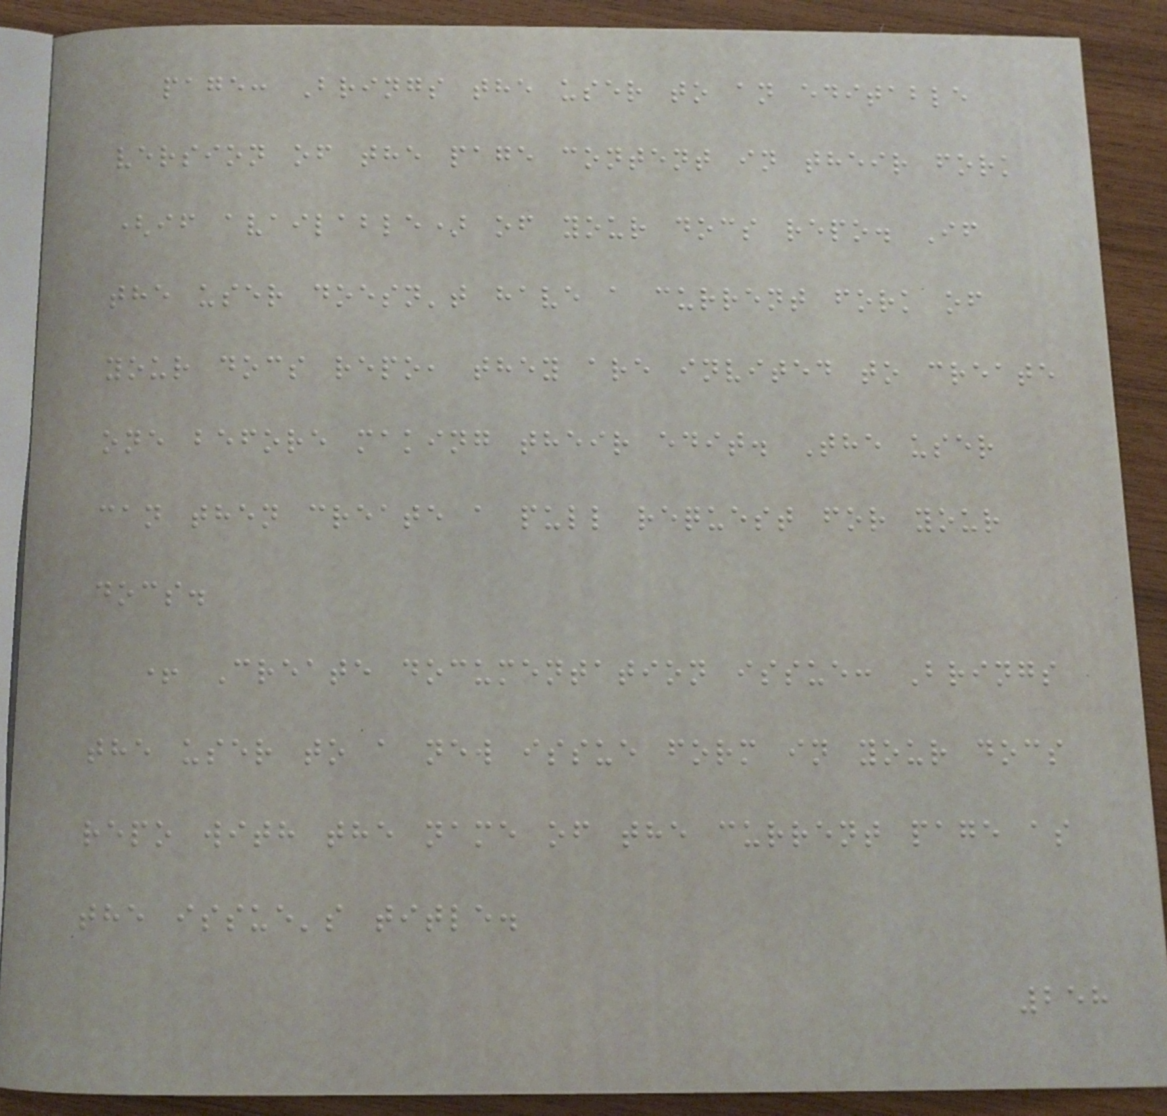page: Brings the user to an editable
version of the page content in their fork
(if available) of your docs repo. If
the user doesn't have a current fork of
your docs repo, they are invited to create
one before making their edit. The user
can then create a pull request for your
docs.
+ Create documentation issue: Brings
the user to a new issue form in your docs
repo with the name of the current page as
the issue's title.
258
